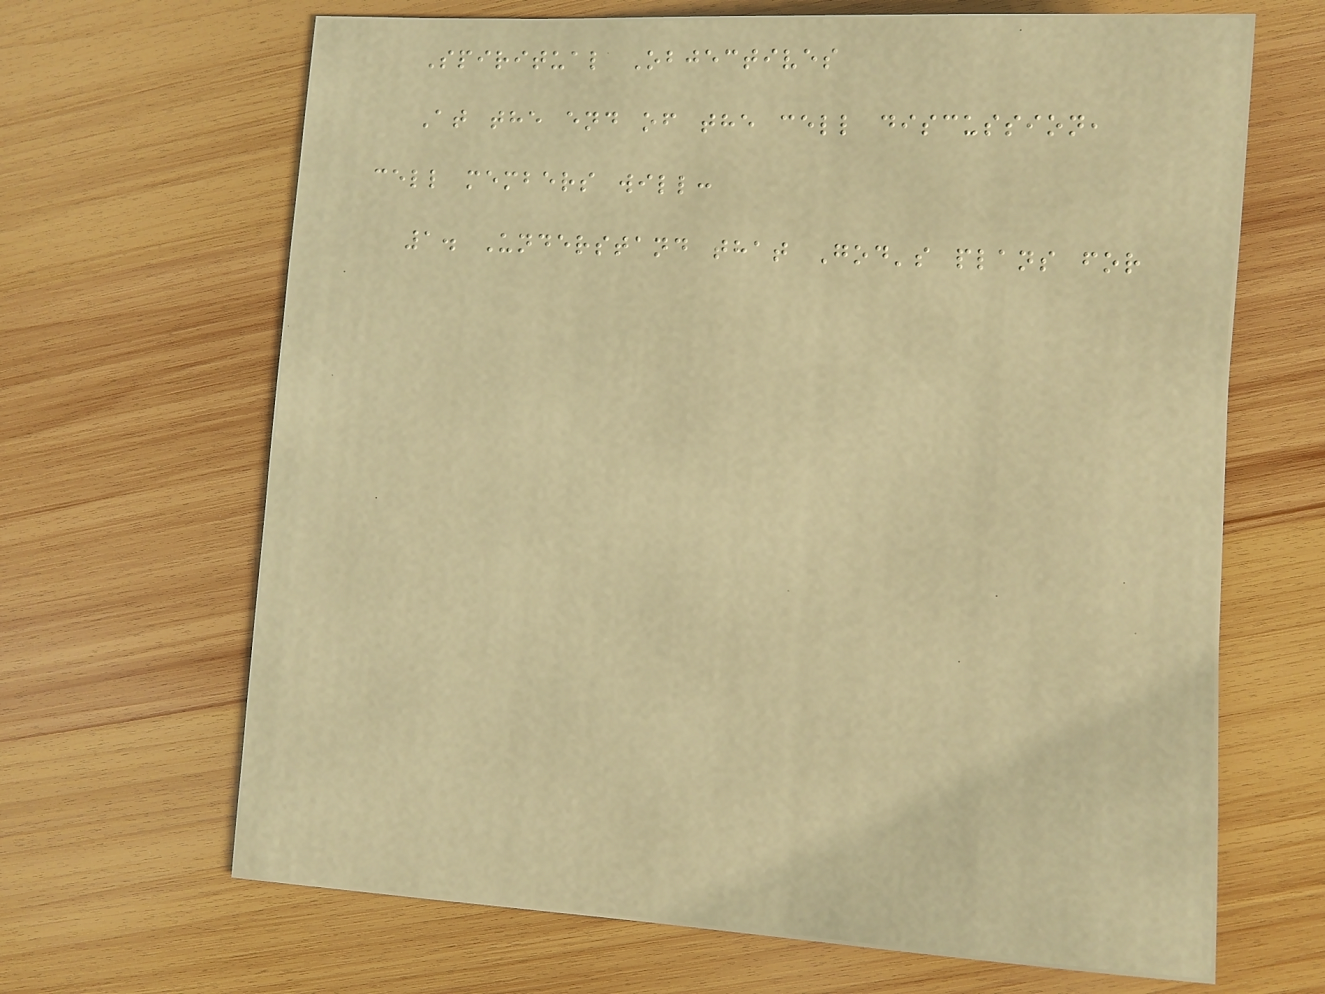Spiritual Objectives
At the end of the cell discussion,
cell members will:
1. Understand that God's plans for
